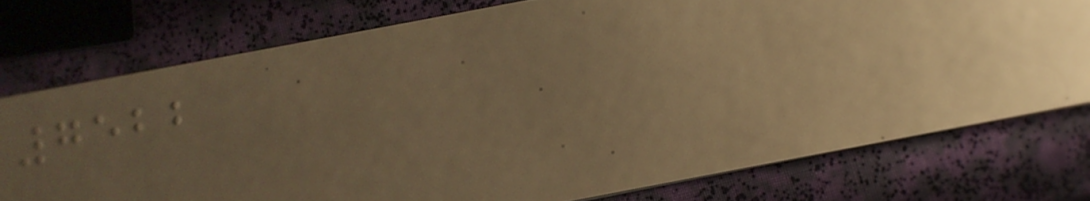7522
